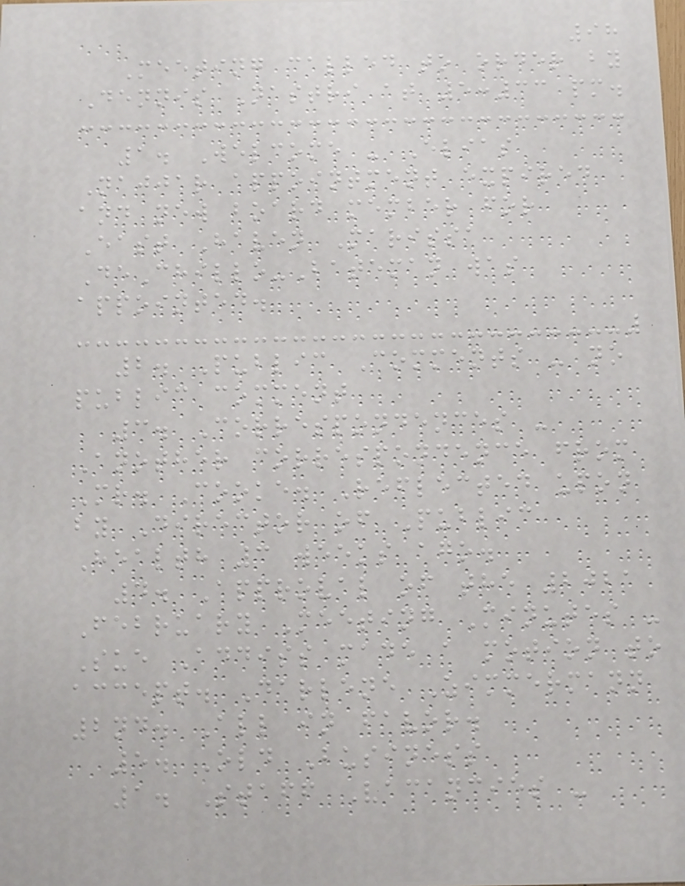98
Meeting called to order by
Dennis Nastri at 5:33 pm.
1. Welcome - Elias
Najjar appointment expired
and new board member for
East Haven Marissa
DeChillo-Bateman was
appointed.
2. Public Comments - no
public comment
3. Correspondences -
Another correspondence from
Mr. Cooke. Reflected upon
by Director of Public
Health 3 weeks ago.
4. Approval of the 2021
February Meeting Minutes -
Sue Addiss made a motion to
accept. Darlene Zimmermann
2nd. All in favor.
5. Old Business
1. Staff Vacancies -
